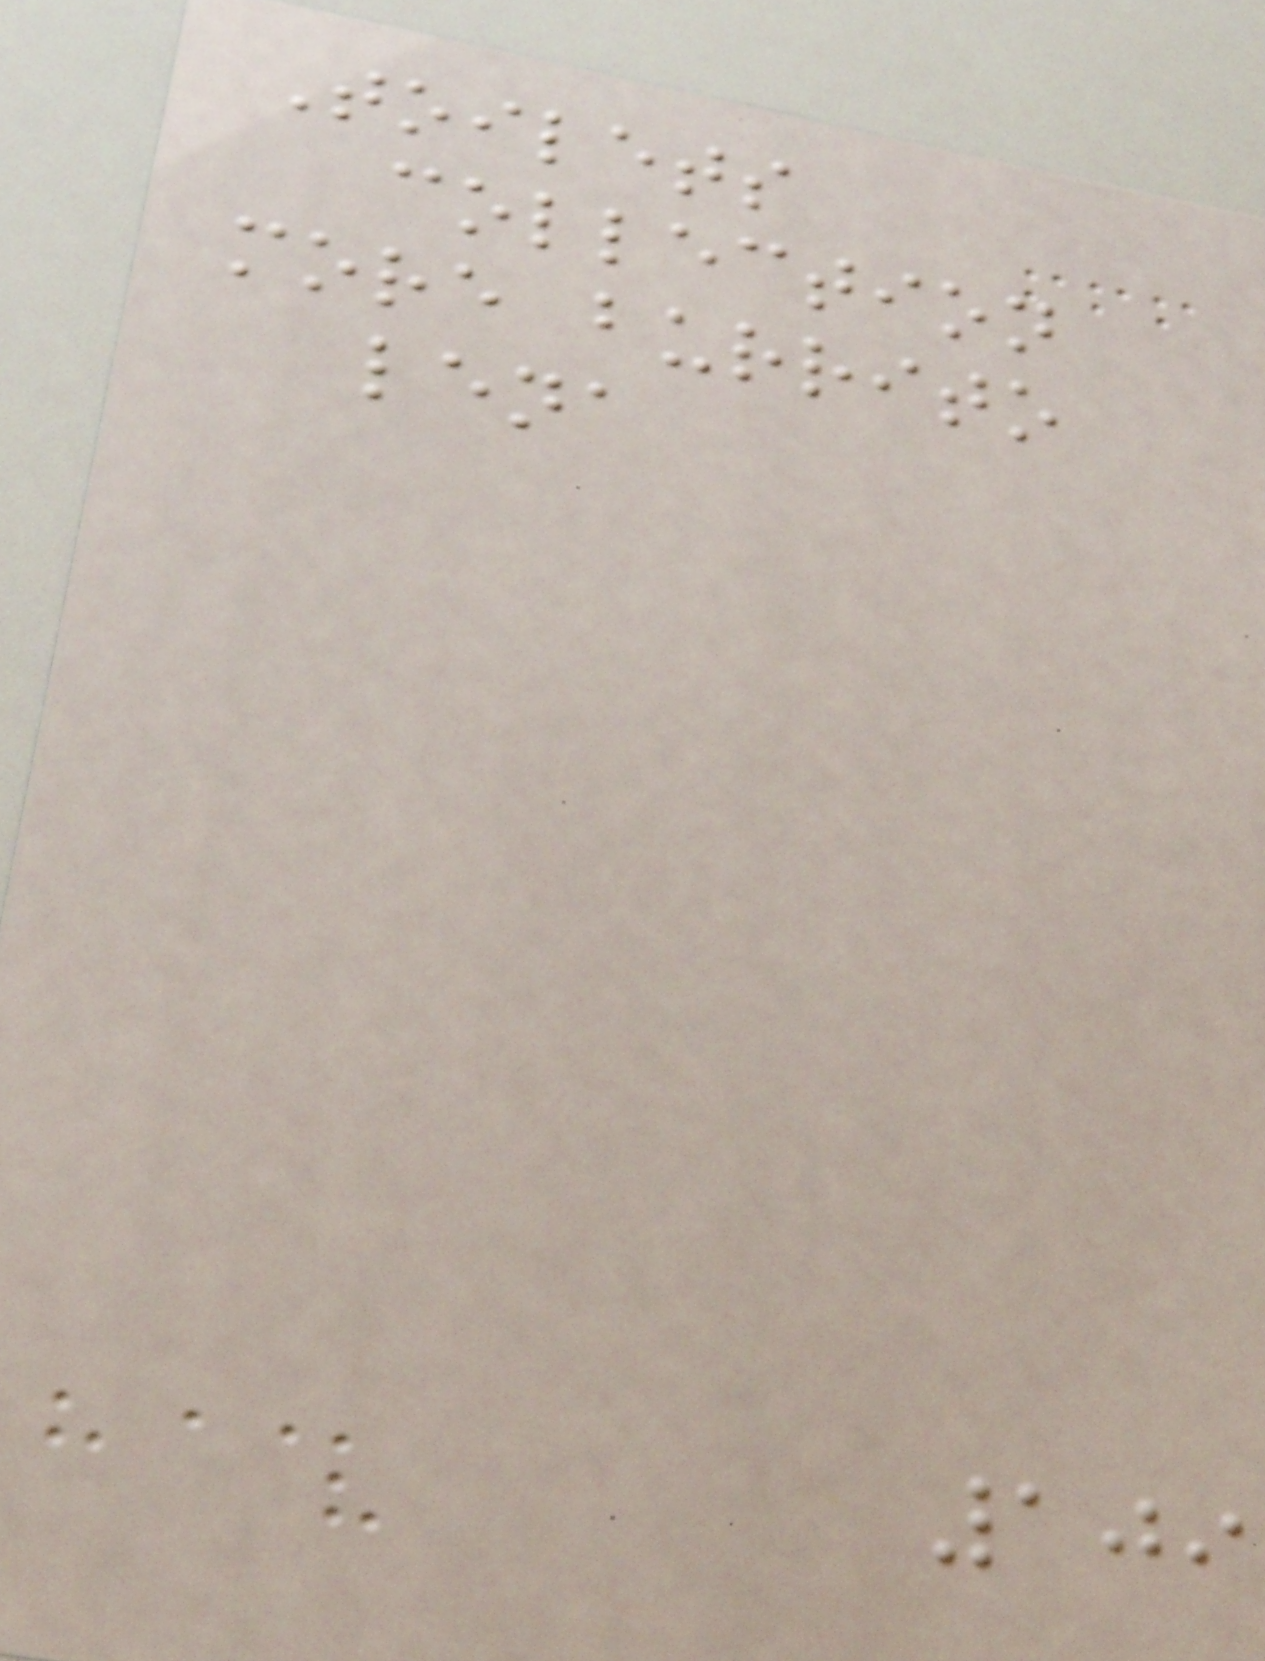Toilets
collection
more burrito
lena
109
